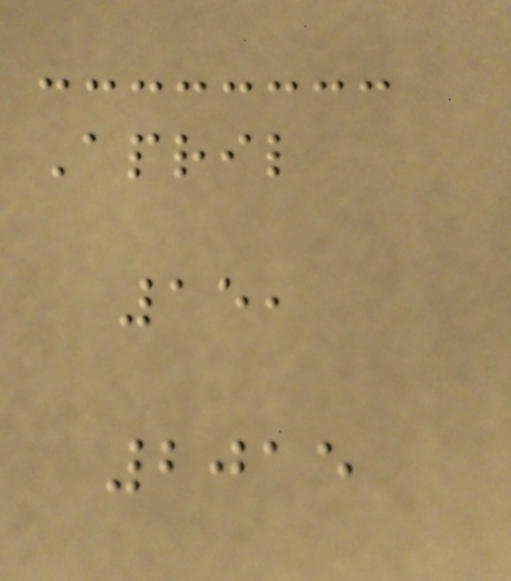April
15,
2015
